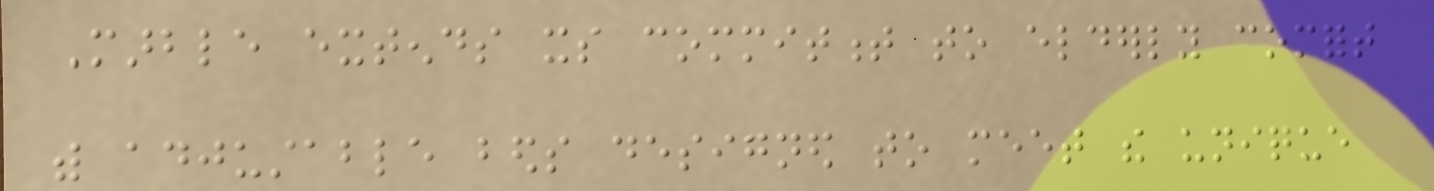Marble extends its commitment to elderly comfort
with adjustable beds designed to meet the unique
